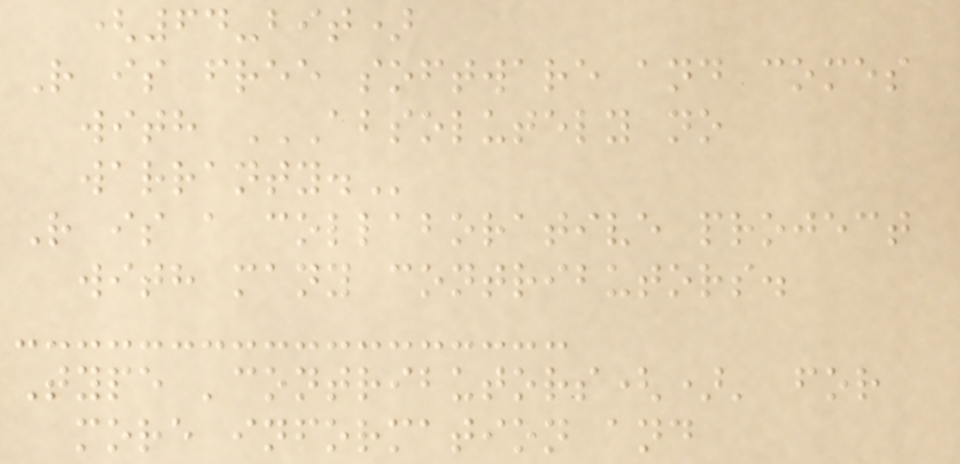(64-bit)
R is free software and comes
with ABSOLUTELY NO
WARRANTY.
R is a collaborative project
with many contributors.
Type 'contributors()' for
more information and
